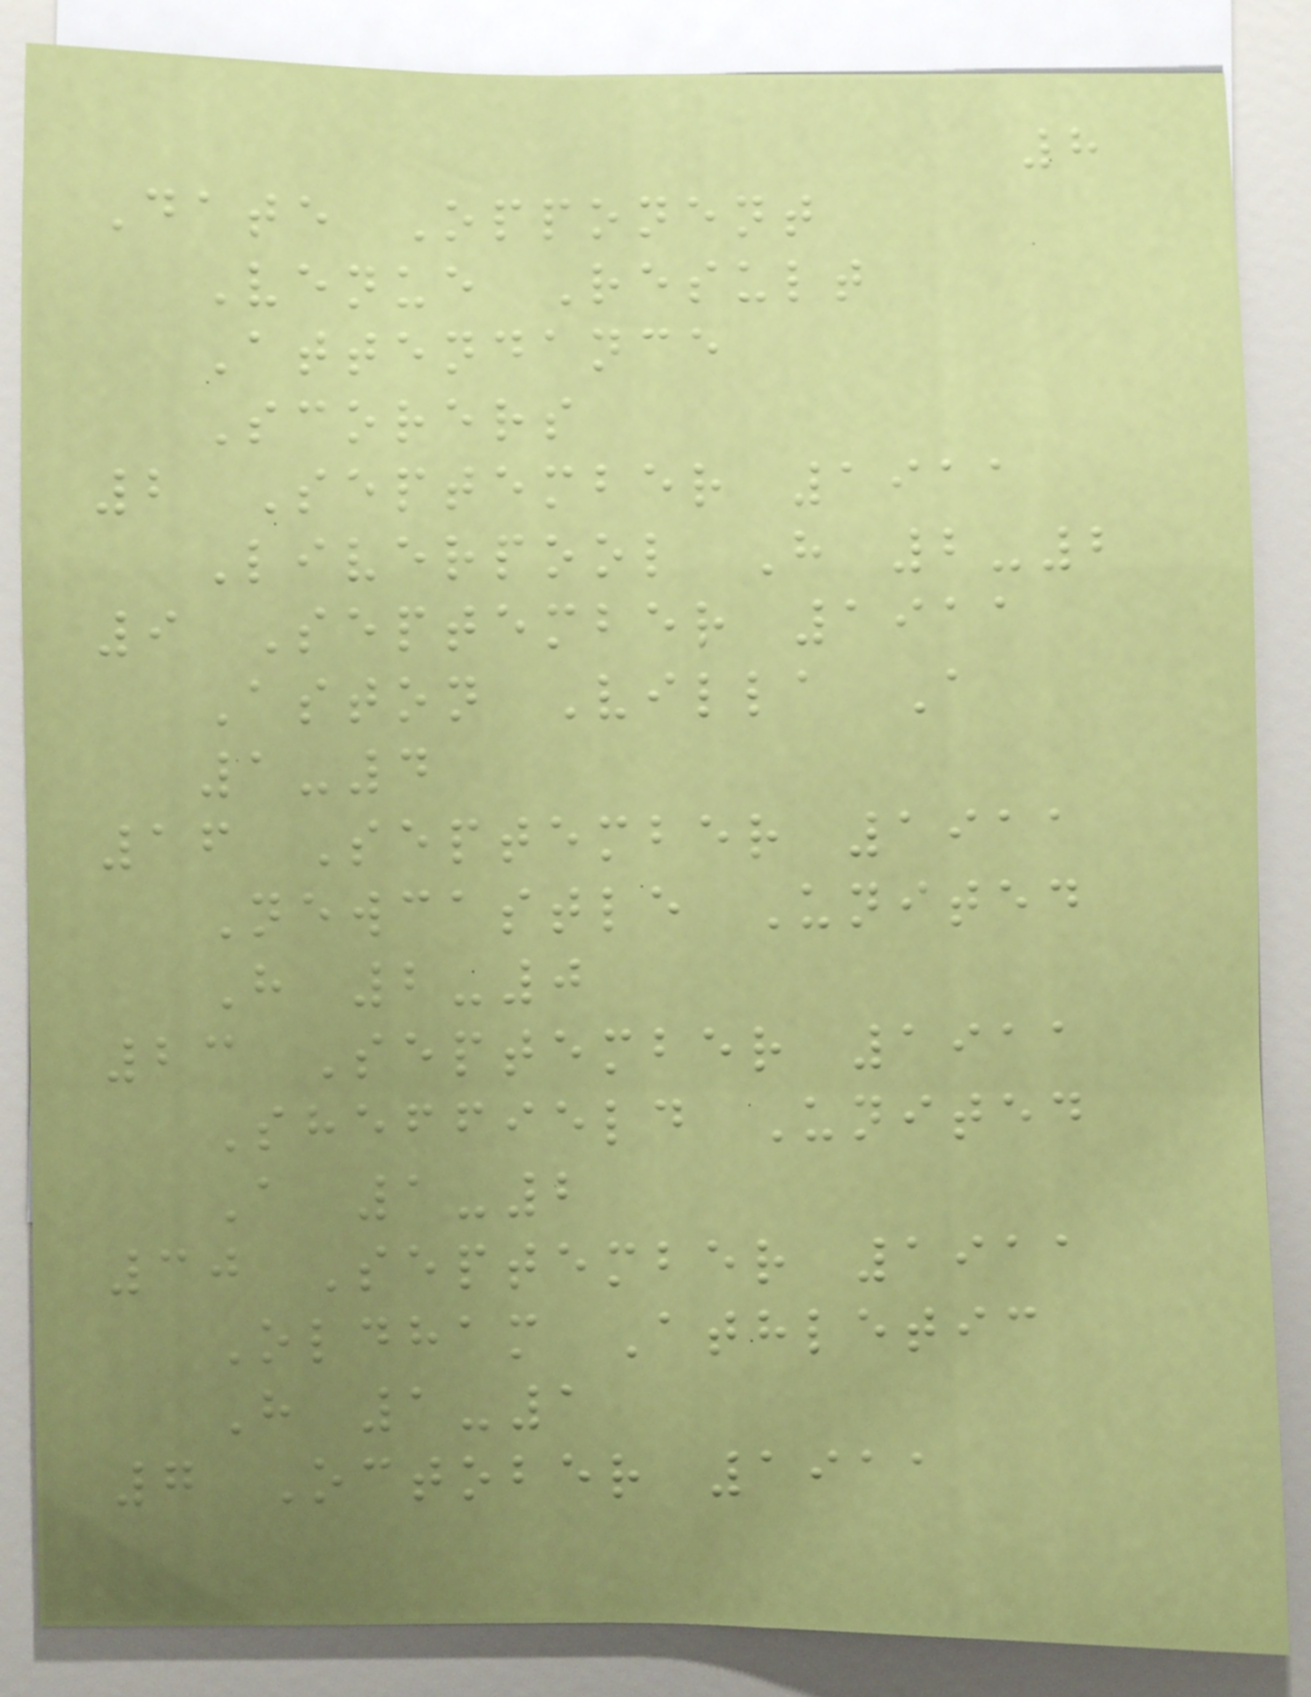8
Date Opponent
Venue Result
Attendance
Scorers
2 September 1911
Liverpool H 2-2
9 September 1911
Aston Villa A
1-4
16 September 1911
Newcastle United
H 2-0
23 September 1911
Sheffield United
A 1-2
30 September 1911
Oldham Athletic
H 1-1
7 October 1911
